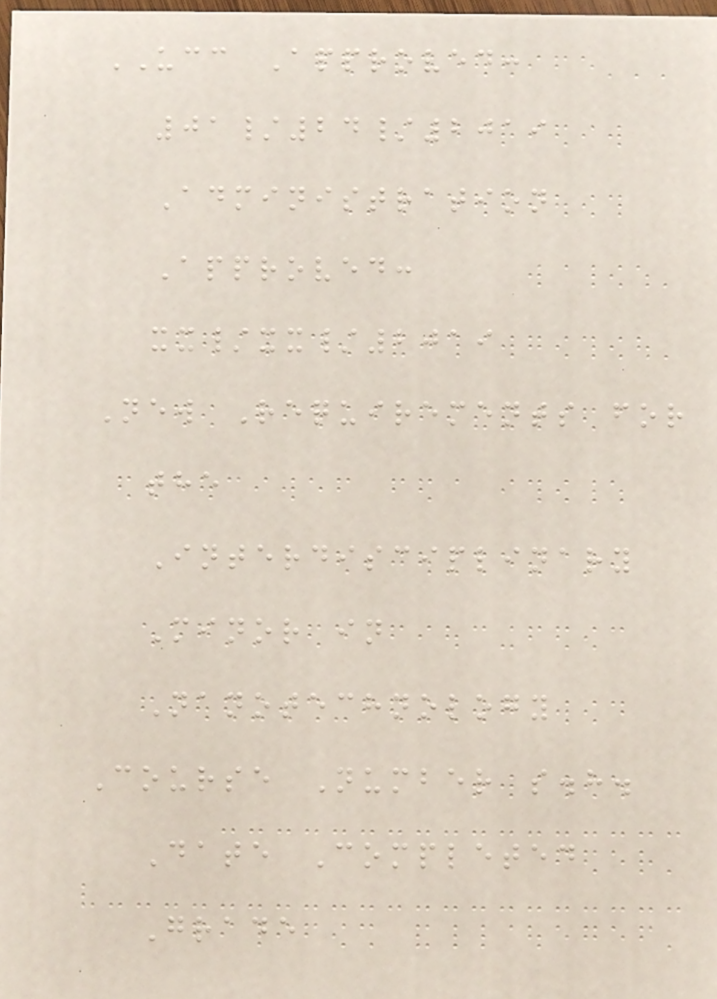UCC Approved:
01/24/2019
Administration
Approved:
xx/xx/2019
New Requirements for
the
Interdisciplinary
Minor in
Nanotechnology
Course Number s.h.
Date Completed
Grade
